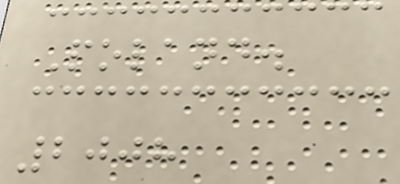Poland.
2008
